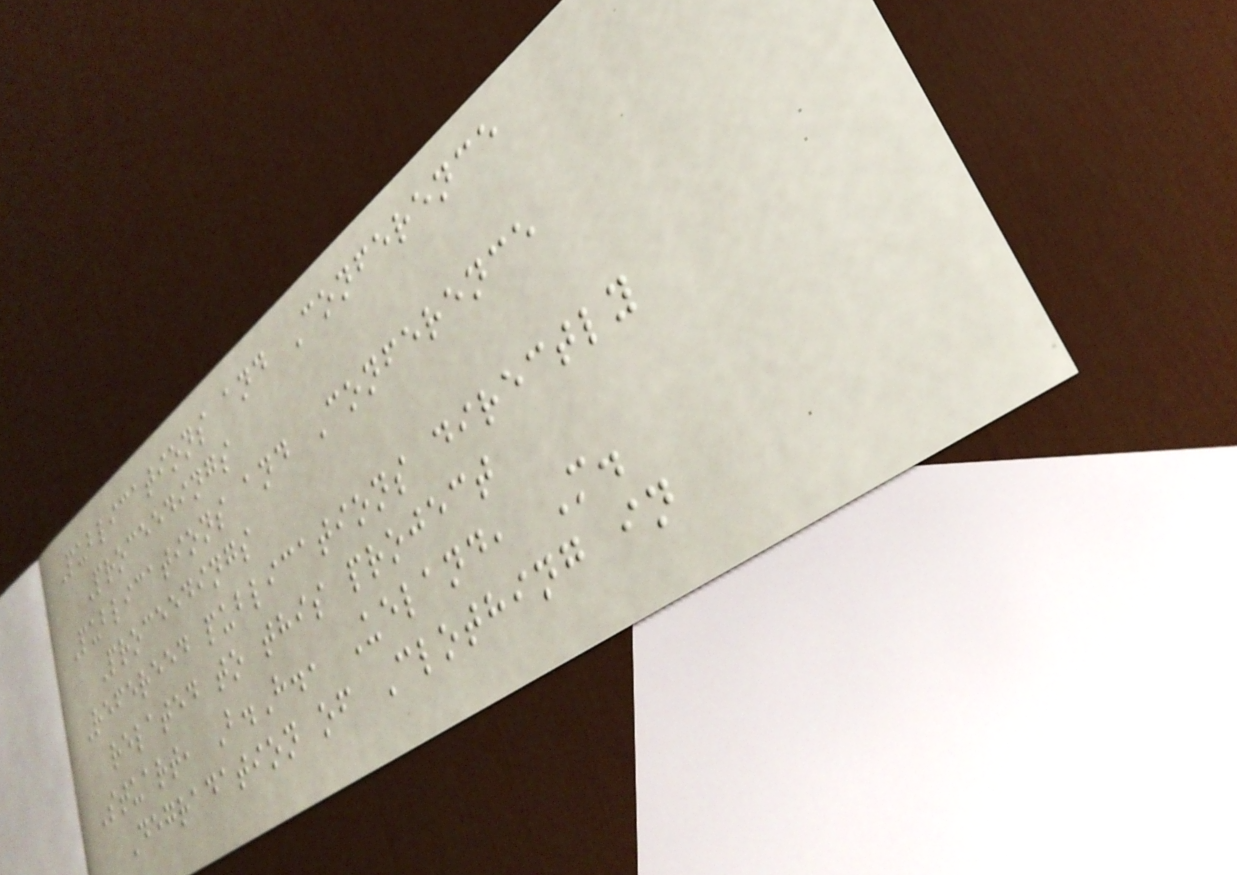Publications and Conference
Proceedings
Publications and Conference
Proceedings
Refereed publications directly
related to this project
Stuart, B.H., Ueland, M.
Degradation of Clothing in
